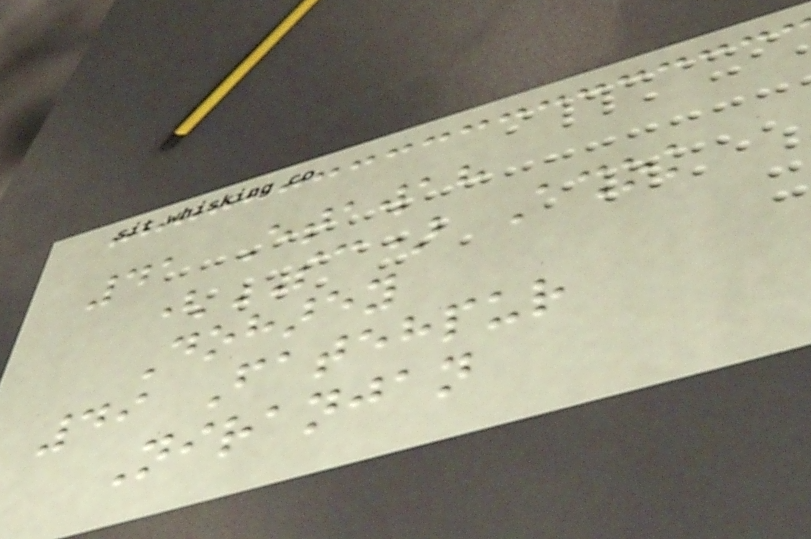41 Etawah
(SC) Ashok
Doharey
49 Fatehpur
Niranjan
